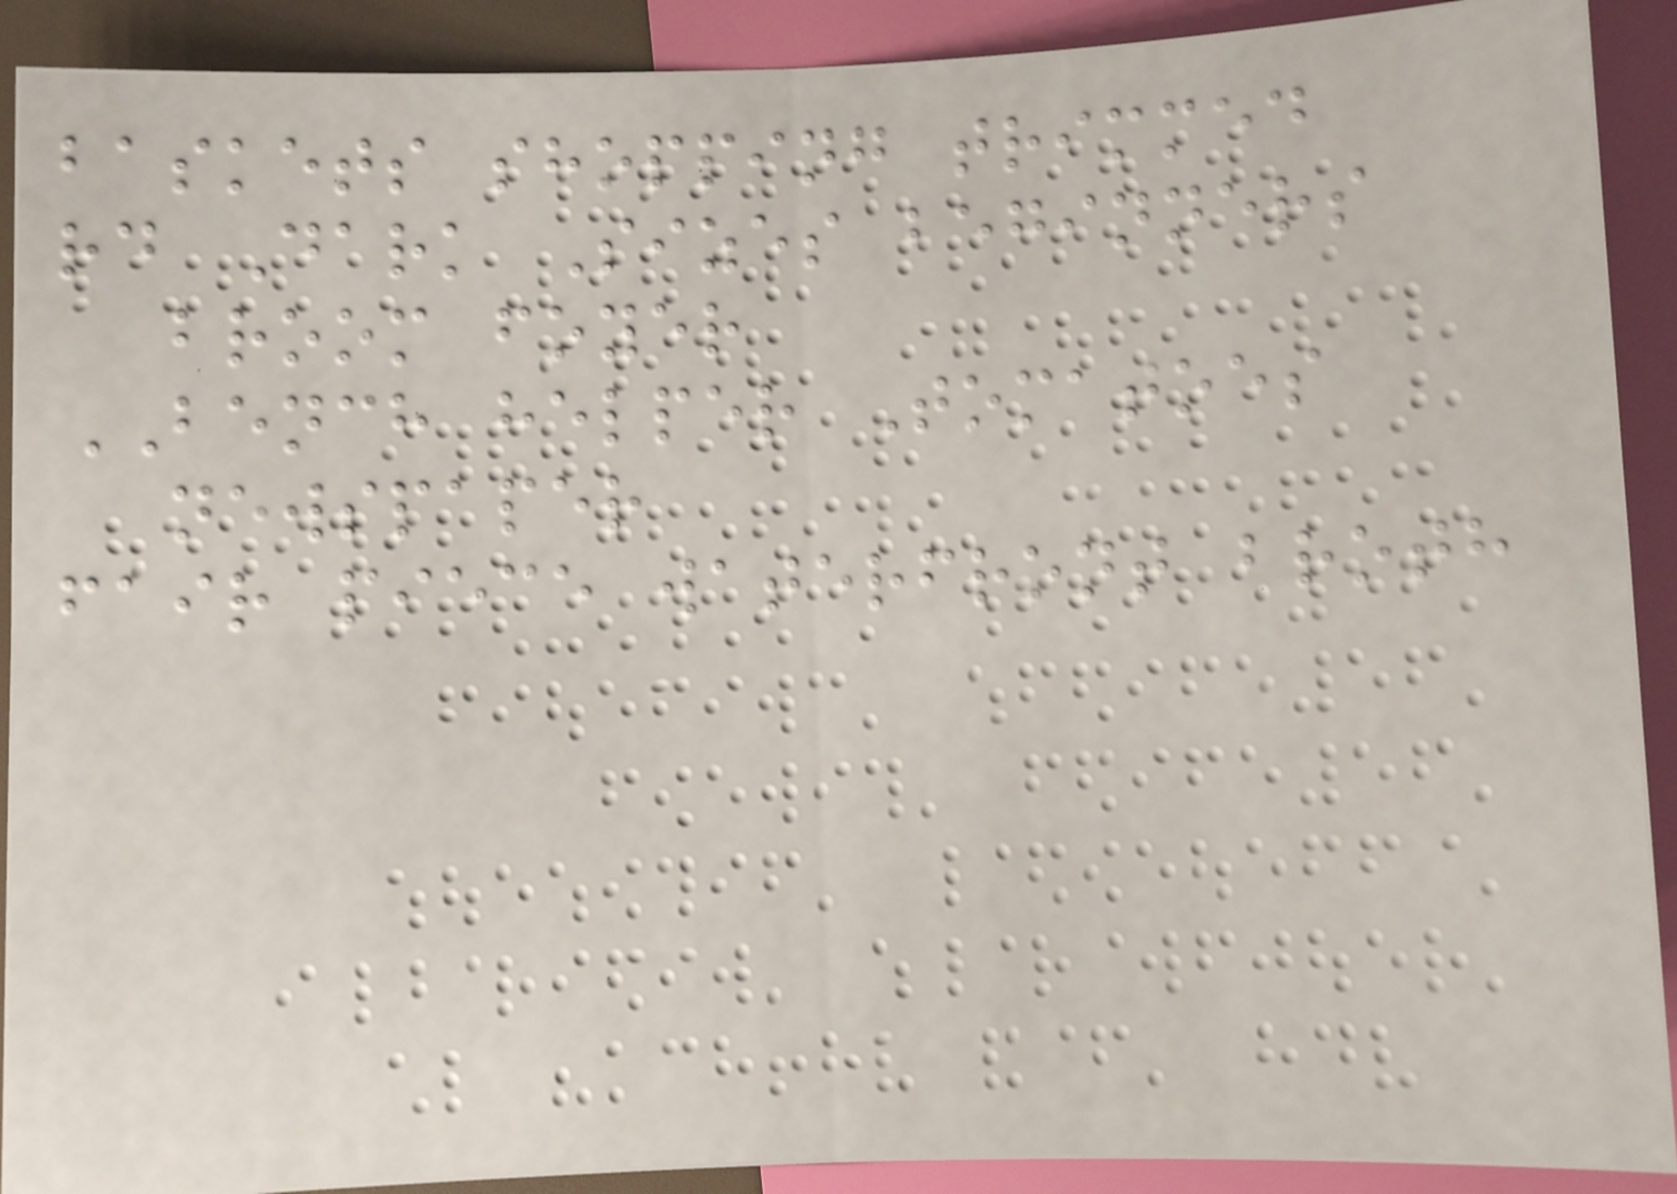baskets shopping trimmed
rd Dark Sizes beginners
broom foyer
BENCH helper Tomatoes
newspaper
fair piece waterfront broth
